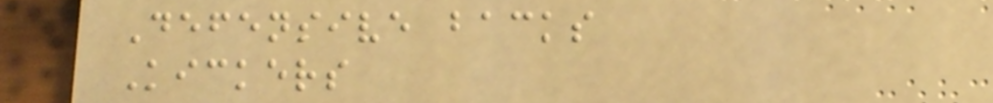Defensive backs
Kickers
